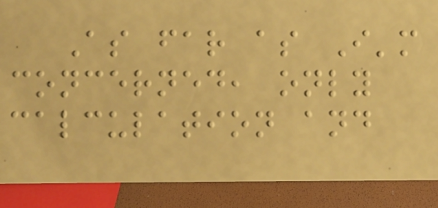As far as I'm
concerned, only
calculation and
